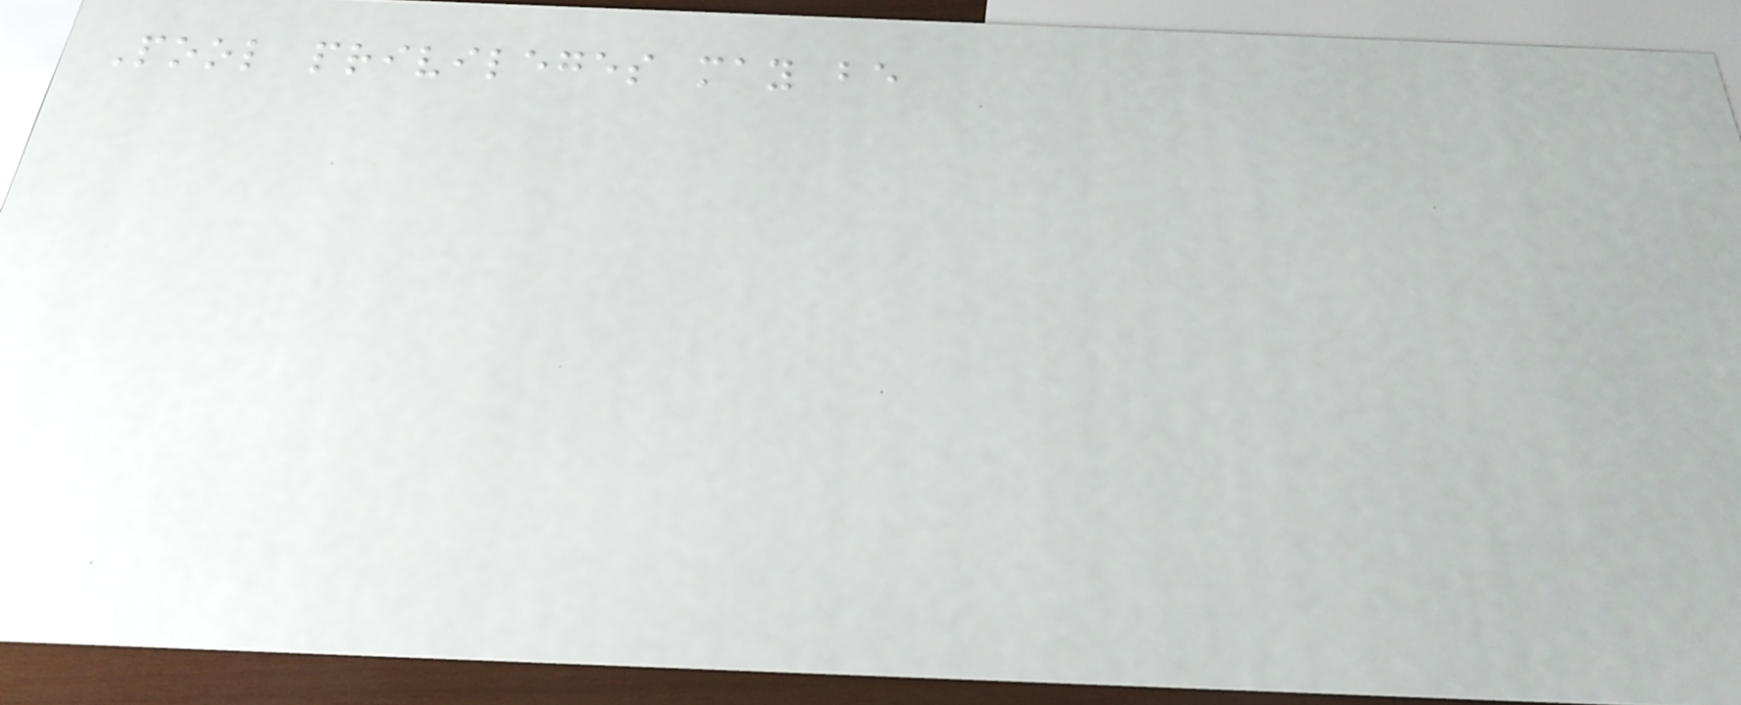Pool privileges may be
